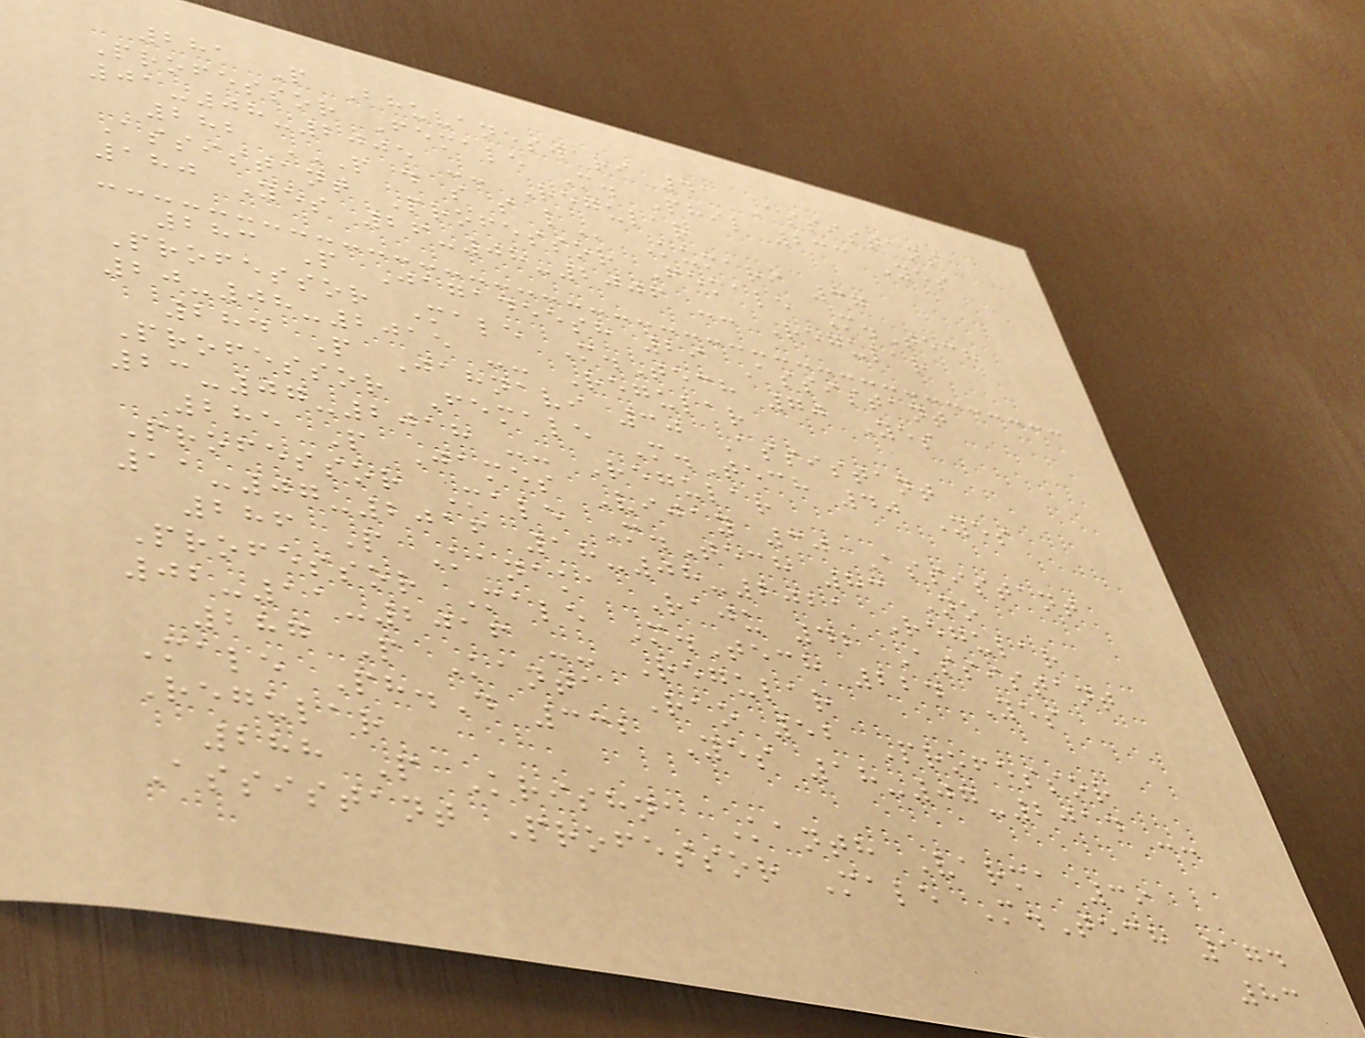281 P Bhuvaneswari 41 Assistant
Professor Female M. Phil 233 Yes
01-08-2005 -- Regular
282 P D S S L Kumari 37
Assistant Professor Female M.Tech
180 Yes 26-08-2006 -- Regular
283 P Jagadeesh 29 Assistant
Professor Male M.Tech 70 Yes
20-08-2015 -- Regular
284 P Jahnavi 30 Assistant
Professor Female M.Tech 40 Yes
23-07-2018 -- Regular
285 P James Vijay 30 Assistant
Professor Male M.Tech 83 No
11-07-2016 18-08-2021 Regular
286 P Kanaka Raju 42 Assistant
Professor Male M.Tech 224 Yes
02-11-2016 -- Regular
287 P Kanta Rao 52 Professor
Male Ph.D 332 Yes 18-07-2014 --
Regular
288 P Krishna Kanth Varma 39
Assistant Professor Male M.Tech 174
83
